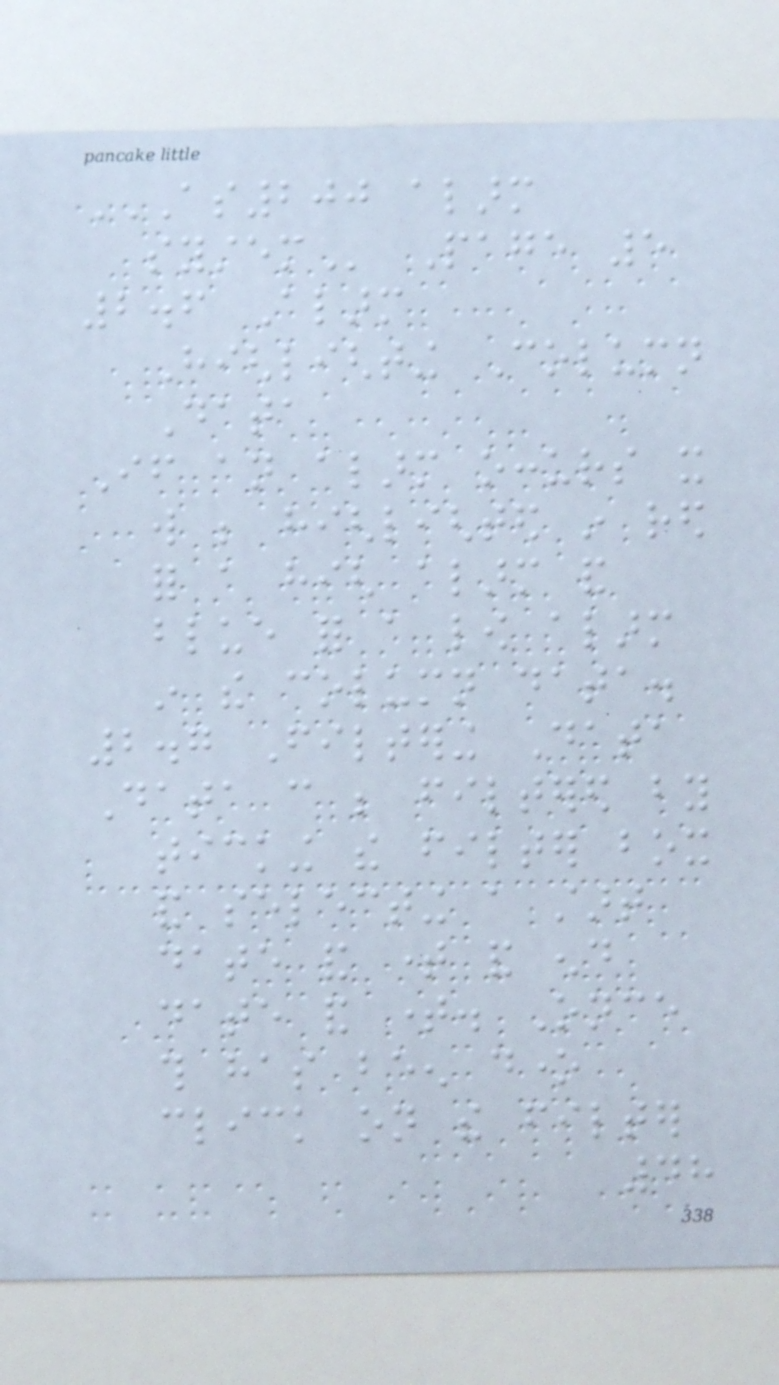AS200 ALARM
SYSTEM Page 5
2.6 Alarm
Highlighting Column
Data
If an alarm occurs it
will be highlighted in red
for a high alarm and
blue for a low alarm
in the column data.
2.7 Filtering Data
Data can be filtered by
ticking the filter box
and selecting a start
date and time and end
date and time. Once
this has been done
click on the filter
48
